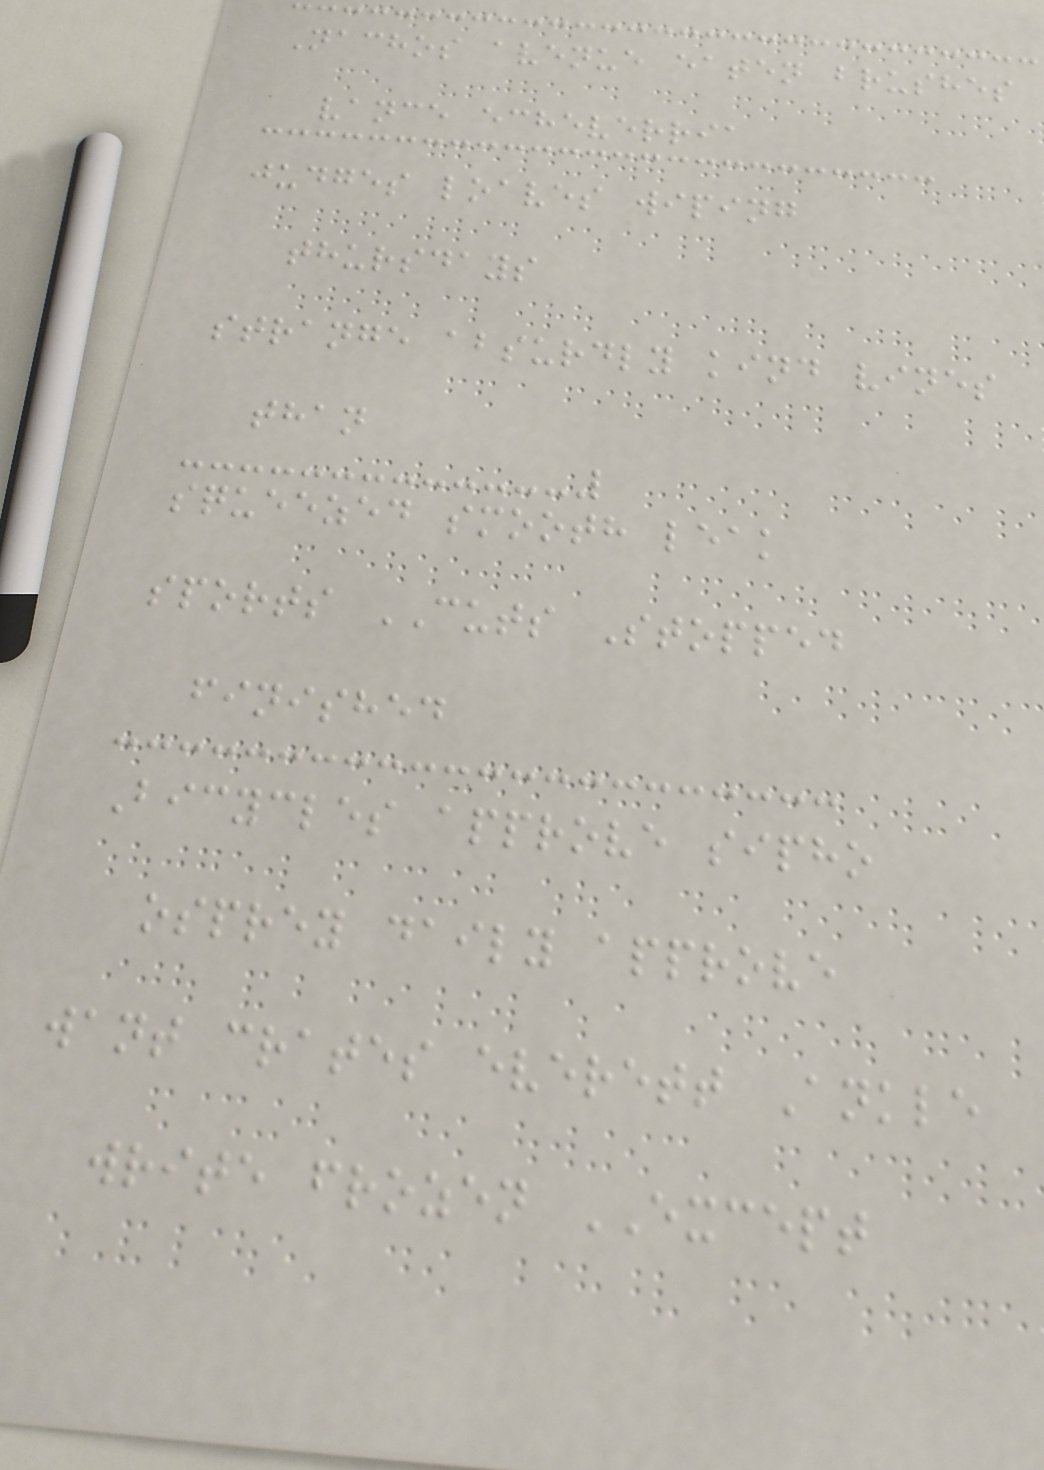Nachos avenue eaten brushes
vance echeverria
judges loaves wiping
thursdays
strange absurdly kind vines
than
squeezed smooth leak
sports CUTS Stopped
finished
Bicycles approve sipho
osprey daily approve
want crates everett Ankle
write frozen EXCEPT
